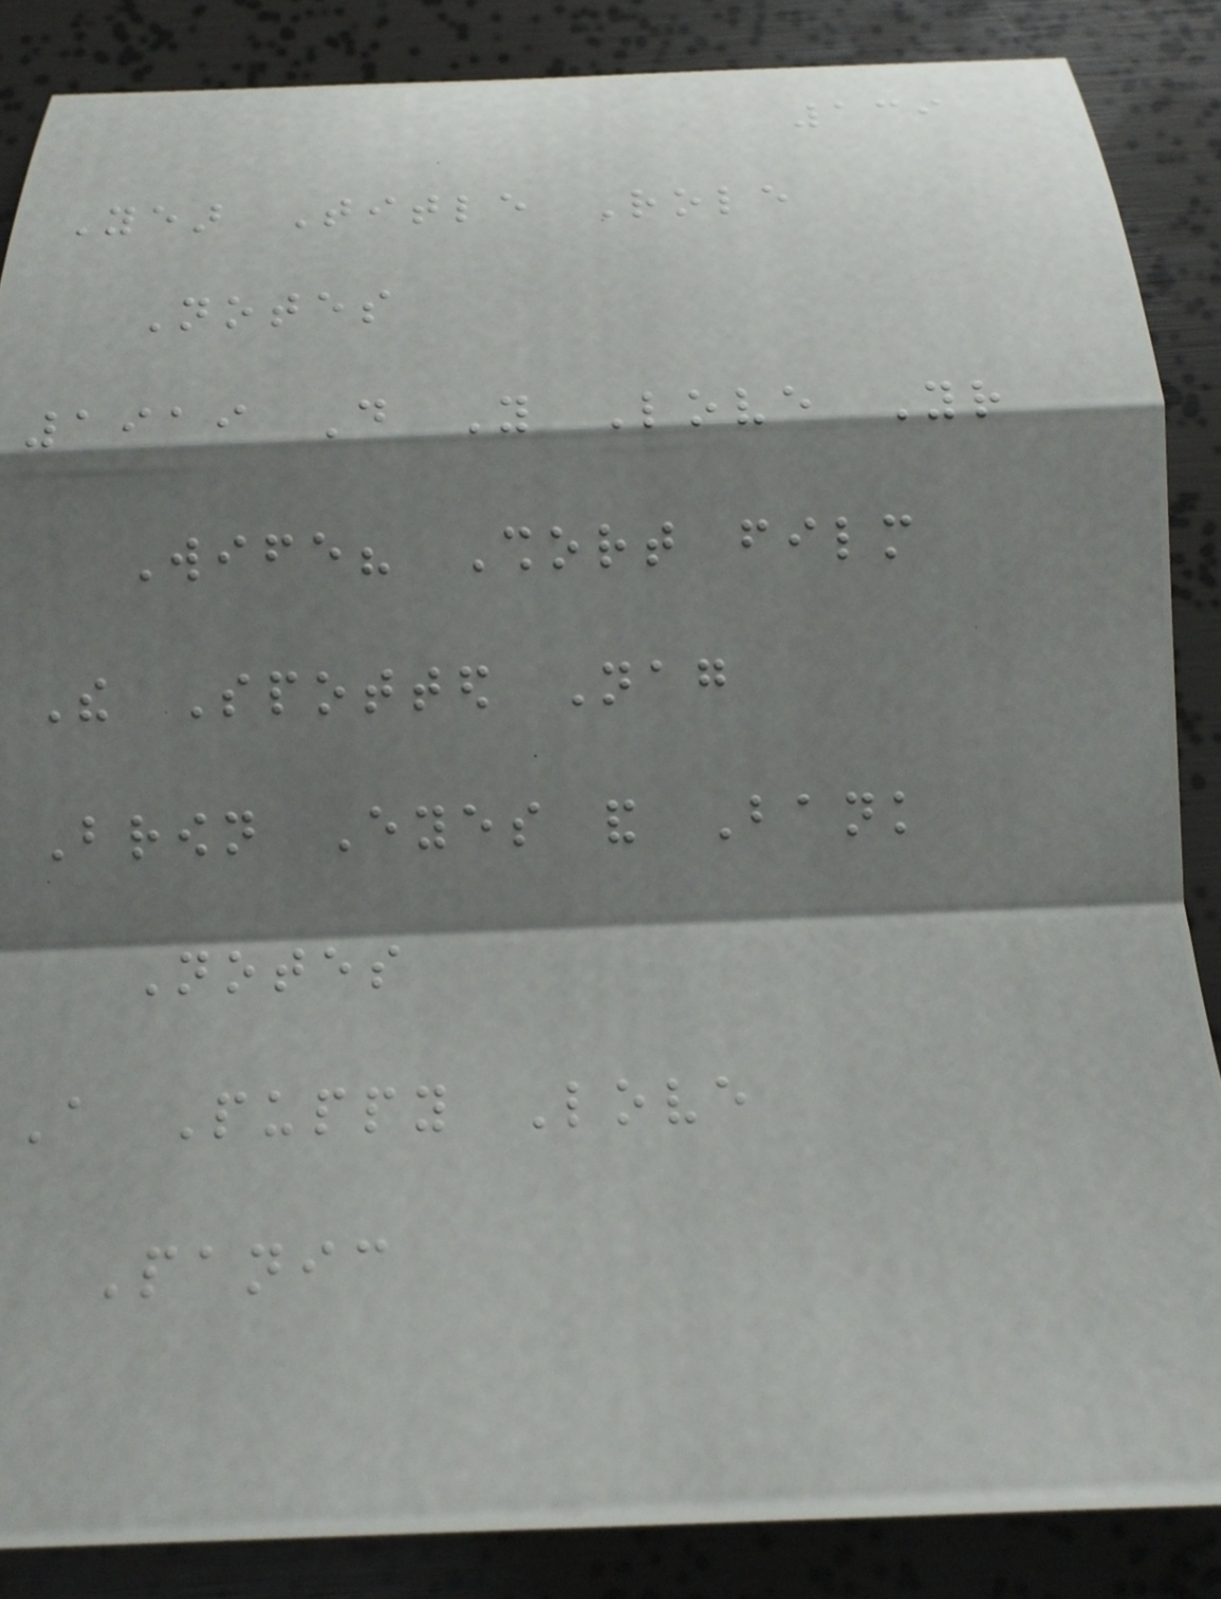139
Year Title Role
Notes
1919 Do You Love Your
Wife? Short film
The Spotted Nag
Brown Eyes and Bank
Notes
A Puppy Love
Panic
